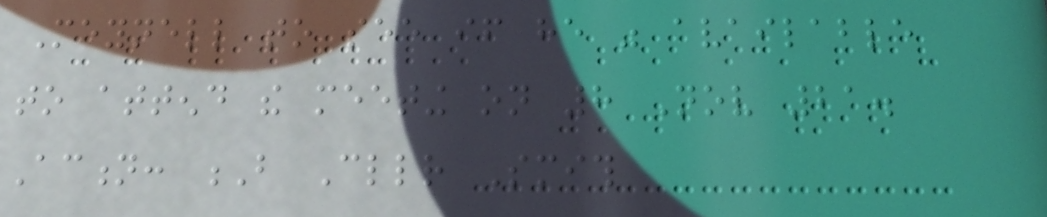Meynell to see if he was available
to attend the meeting on 8 Nov 21.
Action: B Cllr Smith
